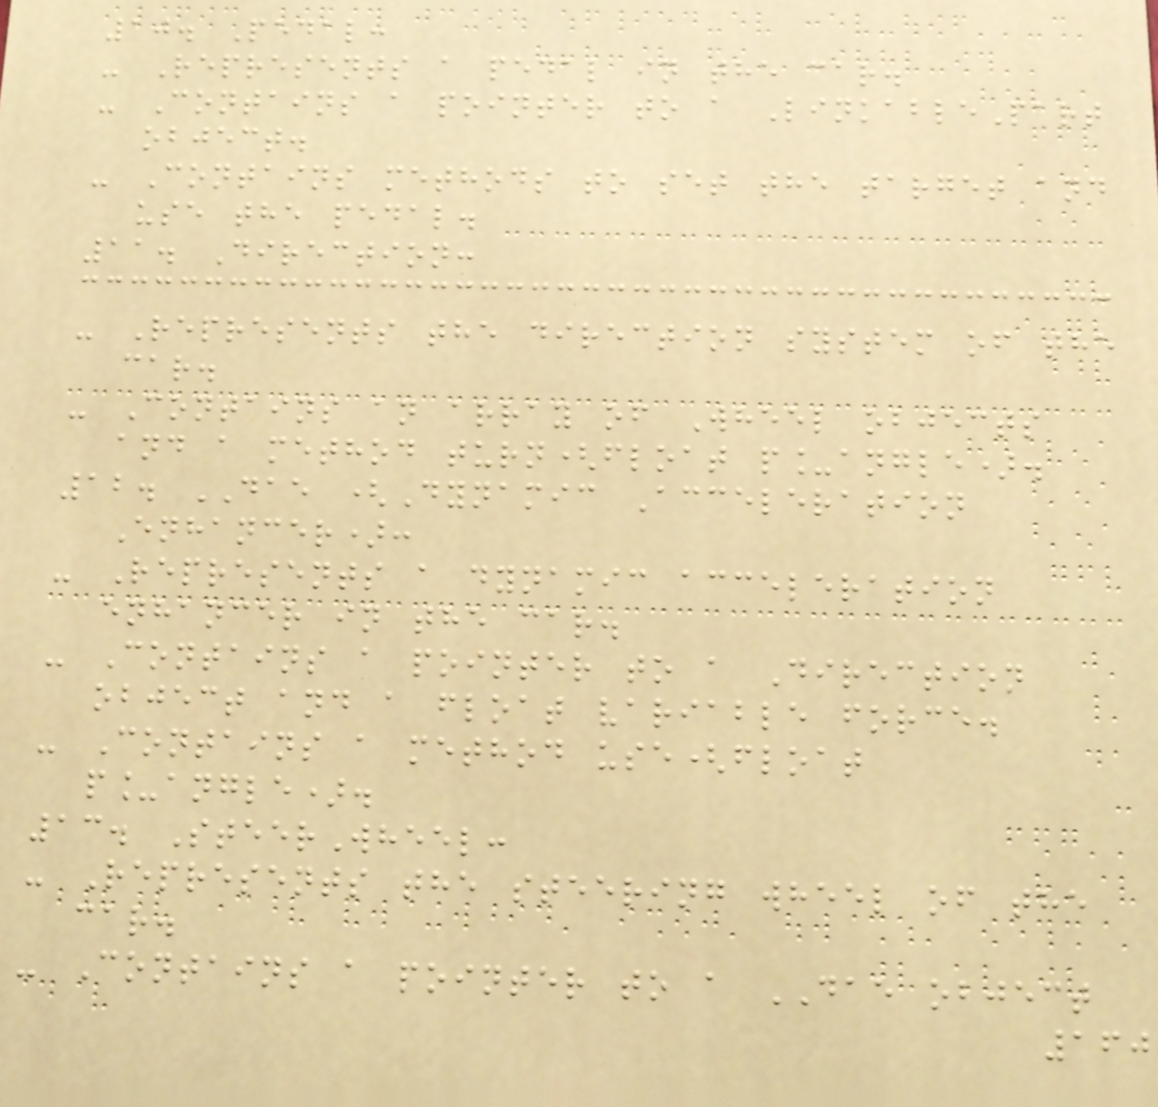10. Pedal:
- Represents a pedal in the car.
- Contains a pointer to a LinkablePart
object.
- Contains methods to set the target and
use the pedal.
11. Direction:
- Represents the direction system of the
car.
- Contains an array of Wheel objects
and a method turn(float p_angle).
12. DAE (Dynamic Acceleration
Enhancer):
- Represents a dynamic acceleration
enhancer in the car.
- Contains a pointer to a Direction
object and a float variable force.
- Contains a method use(float
p_angle).
13. SteerWheel:
- Represents the steering wheel of the
car.
- Contains a pointer to a DAE object
160
